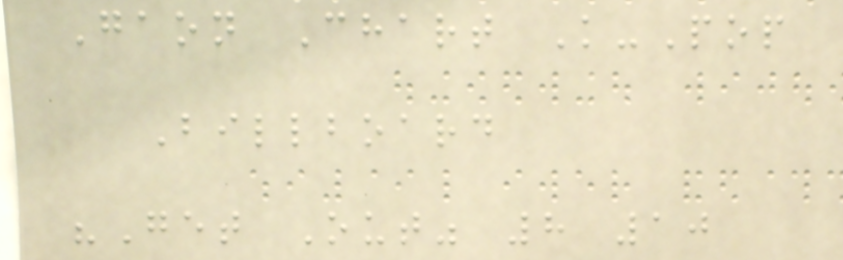Gaon Chart K-Pop
Billboard
"Get Out" 8 10
